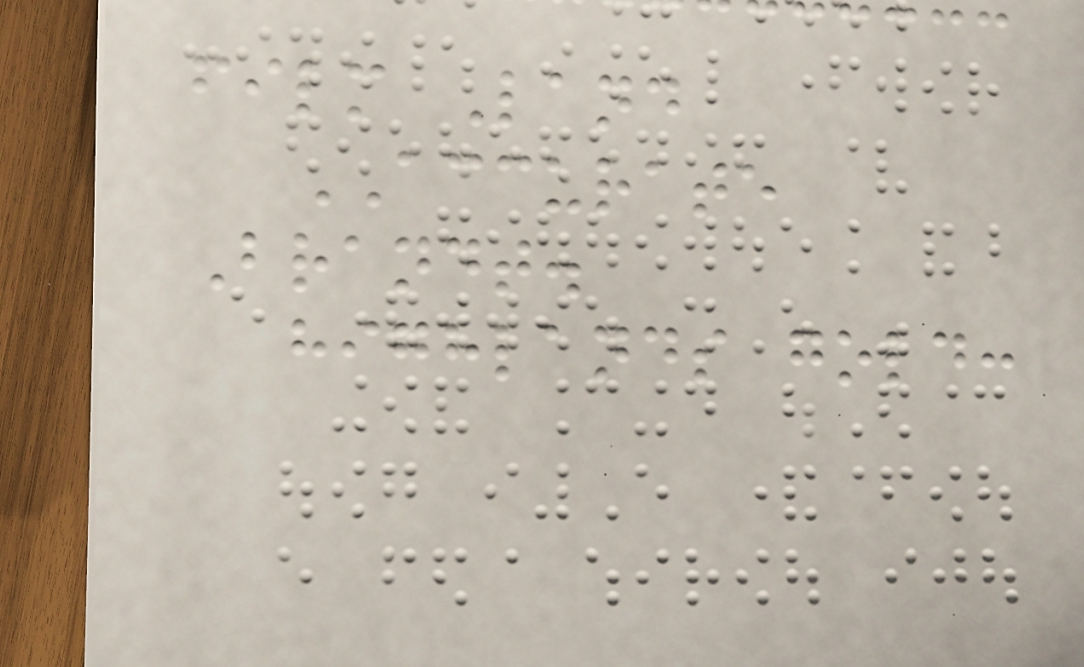film Land
ACCURATE
Brandt.
highlands gold:
